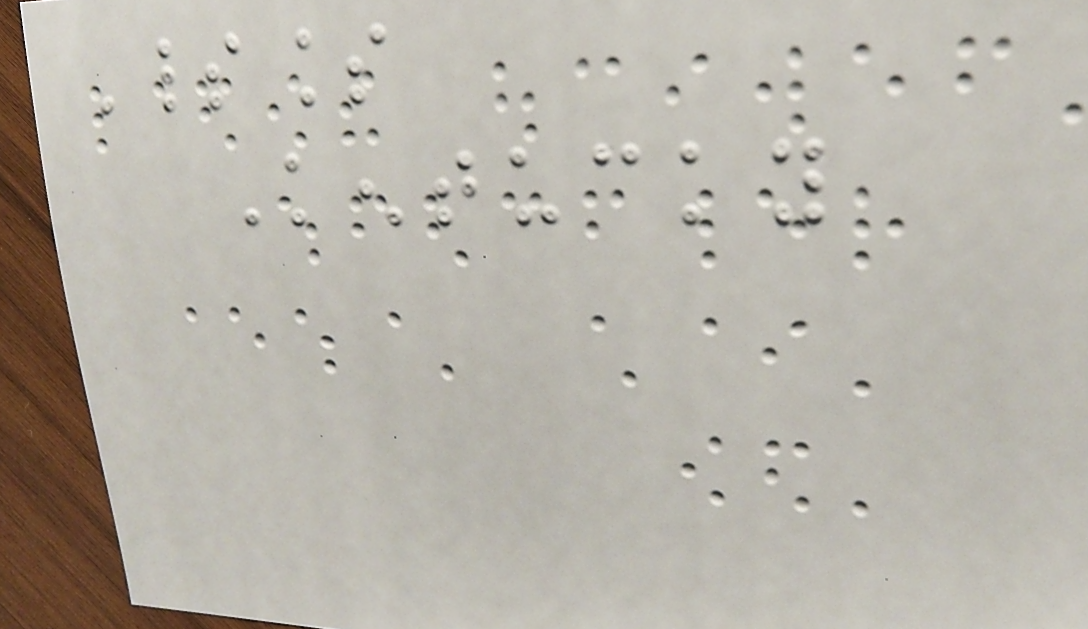Spiritless
Kentucky
